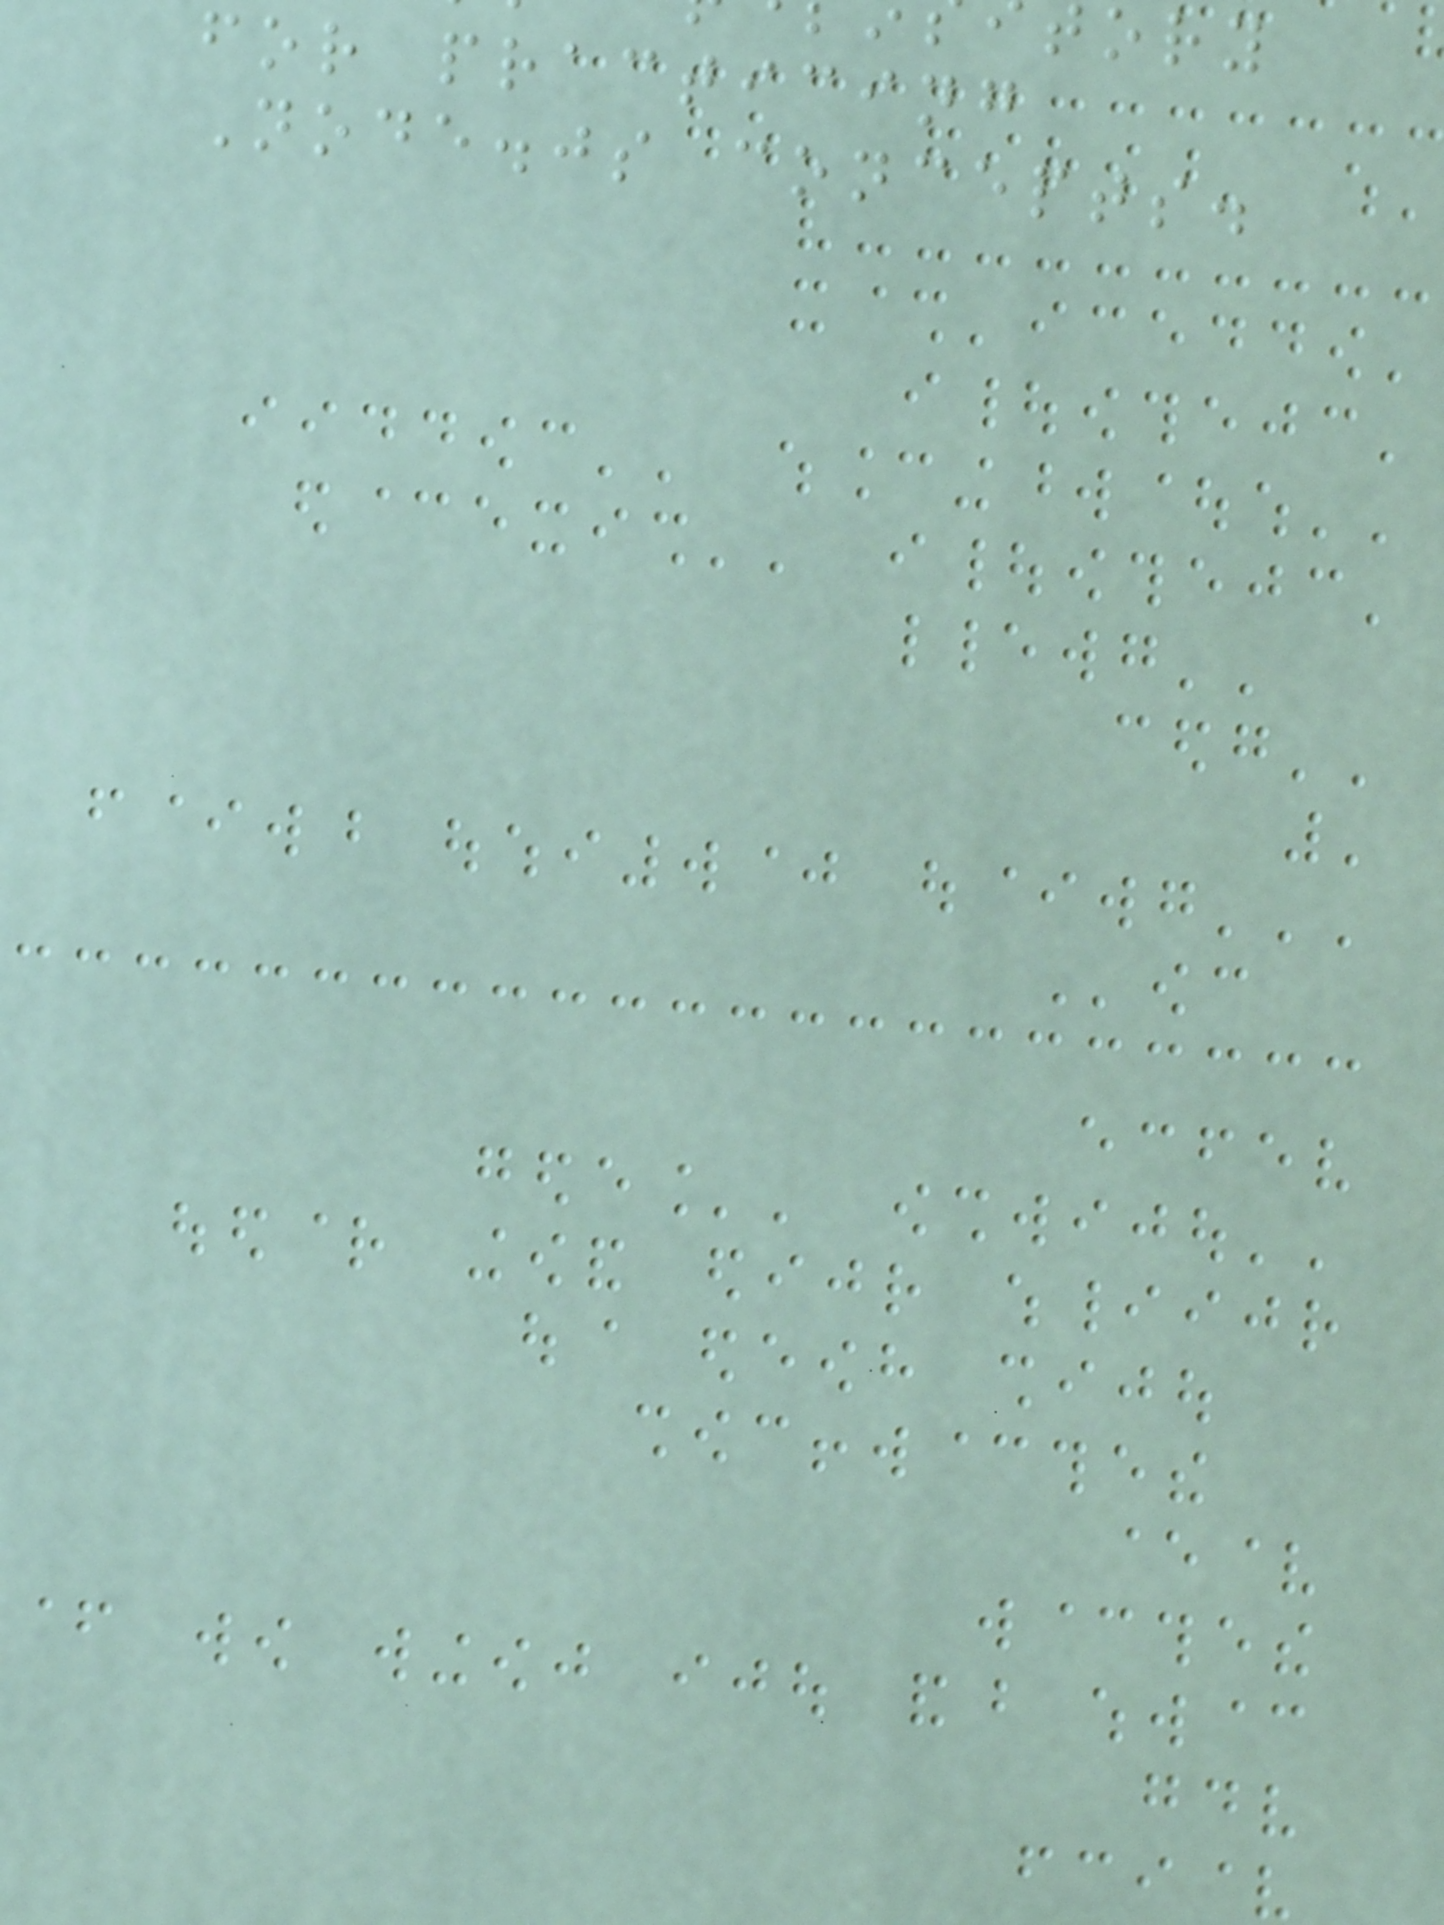for practicing
Node.js concepts.
